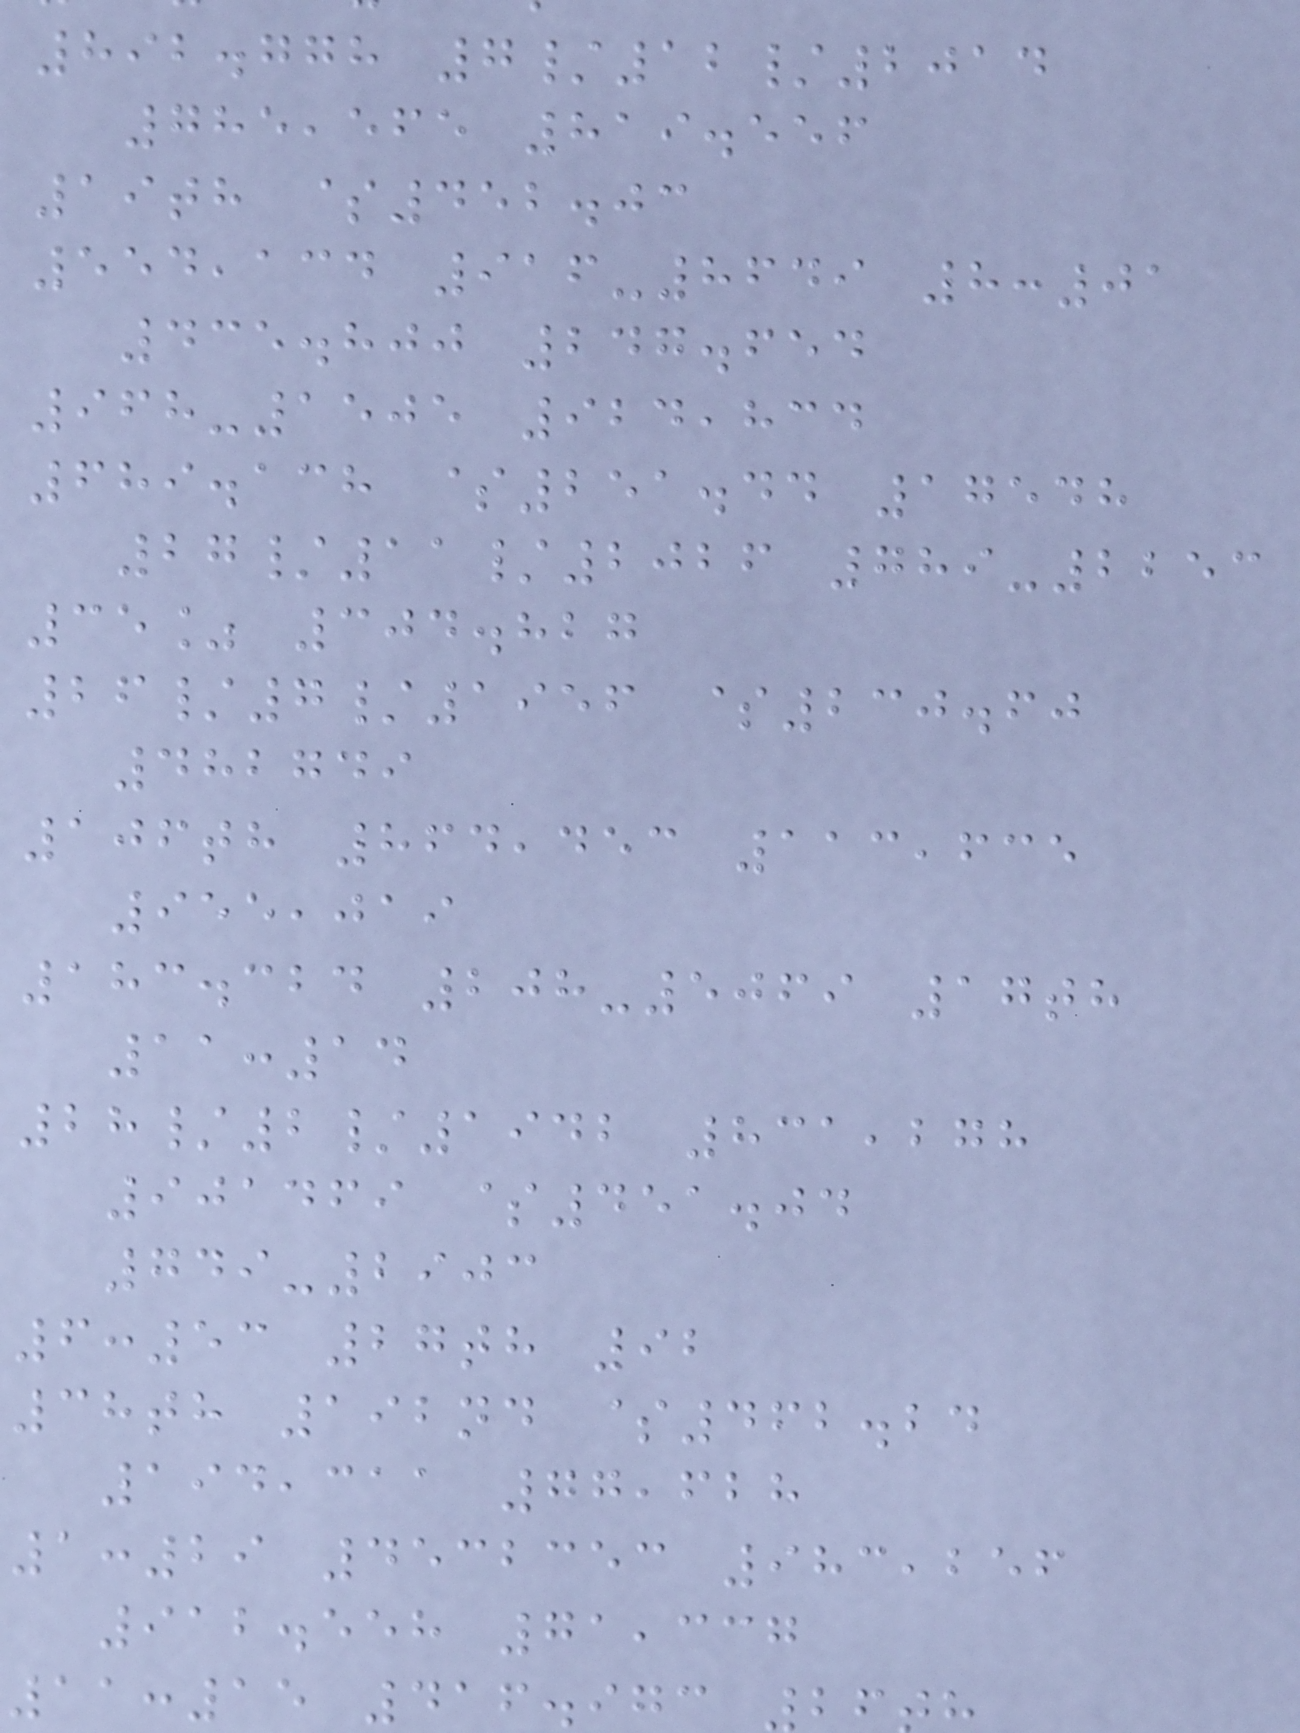892.778 7/12/2014
785,565 819.556
19th $452.03
554,134 916-8649 8:01
435.800 247.654
968-1505 924,834
689.138 $251.44 17548
27/11/2026 789-2253
35% 304.827
26/7/1956 $230.60
482749
106th 864,453 113,635
955,019
183.324 208-5069 17th
11:14
28/2/1942 831,278
901469 $451.04
749-2903
6:53 27th 92
38th 192nd $462.24
194,311 77,628
1:29 4532353 983,256
912.558 71,337
11:15 416.973
